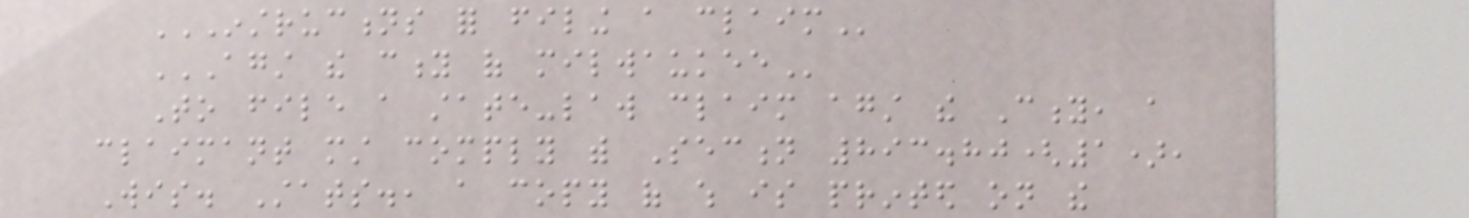INSTRUCTIONS FOR FILING A CLAIM
AGAINST THE CITY OF MILWAUKEE
To file a state-law claim against the City, a
claimant must comply with Section 893.80(1),
Wis. Stats., a copy of which is printed on the
